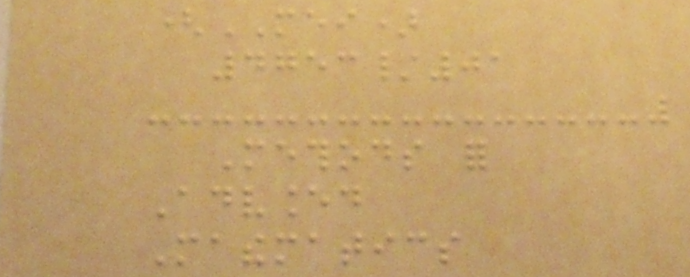(MEI)
4753/01
Methods for
Advanced
Mathematics
